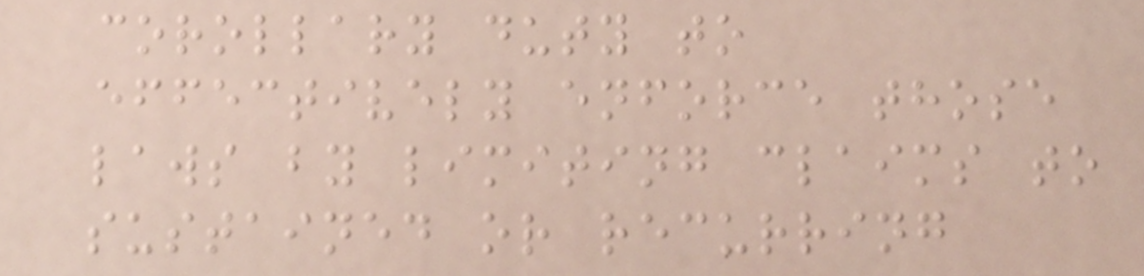corollary duty to
effectively enforce those
laws by limiting claims to
sustained or recurring
